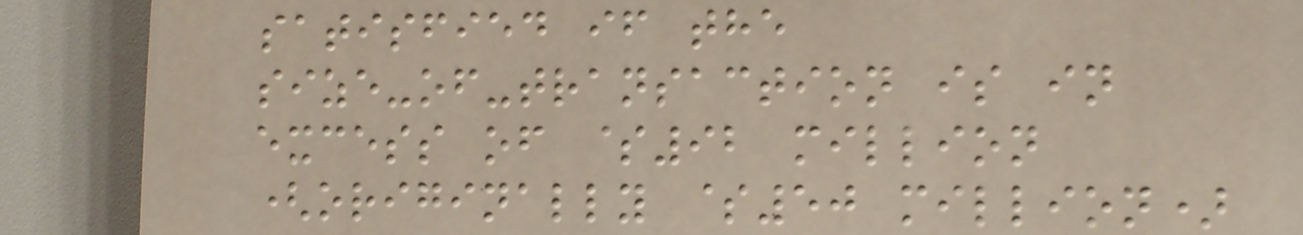satisfied if the
size-of-transaction is in
excess of $92 million
(originally $50 million)
